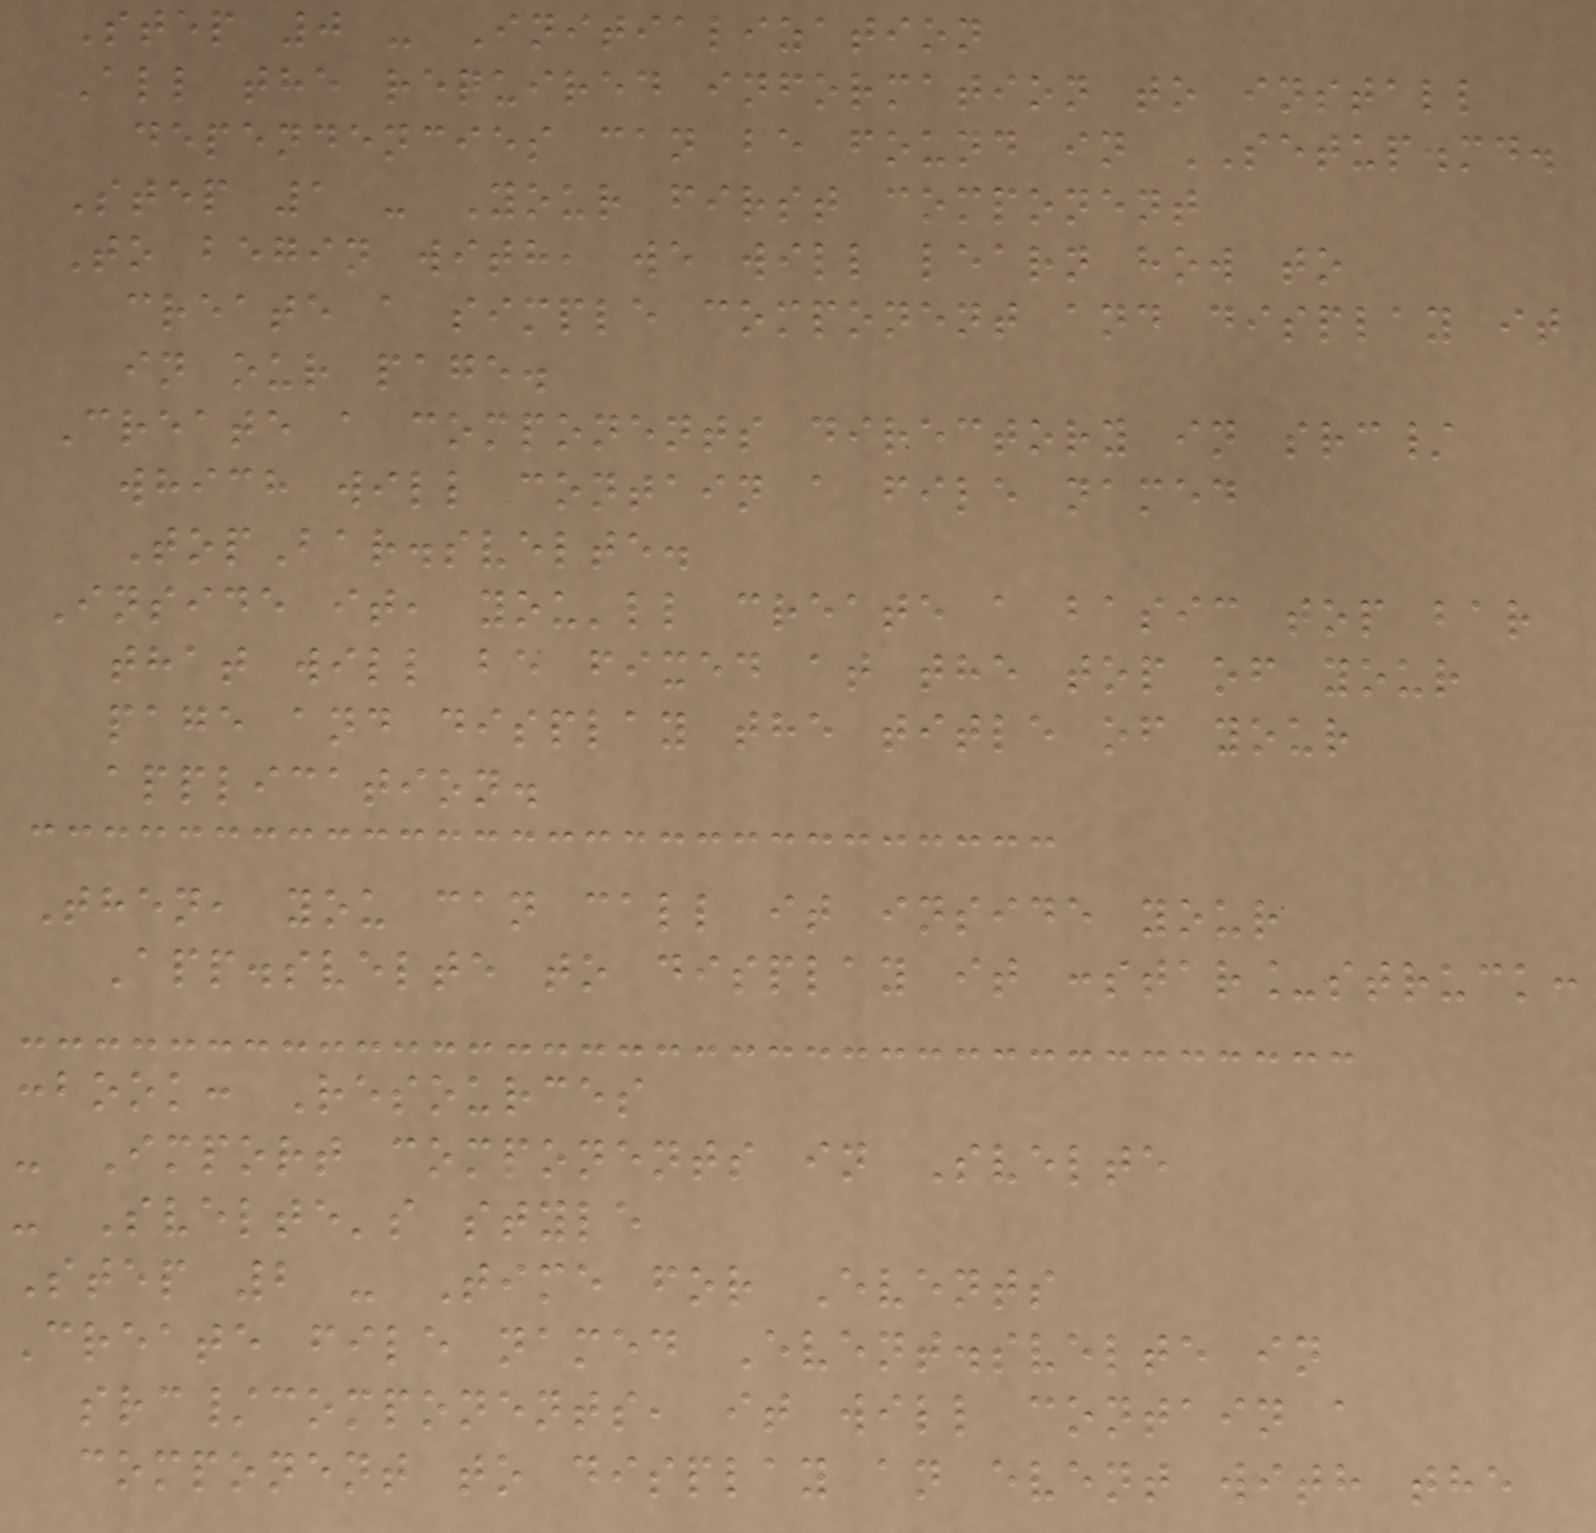Step 0 - Initialization
All the required information to install
dependencies can be found in SETUP.md.
Step 1 - Your first component
To begin with, we will learn how to
create a simple component and display it
in our page.
Create a components directory in src/
which will contain a file named
TopBar.svelte.
Inside it, you'll create a basic top bar
that will be fixed at the top of your
page and display the title of your
application.
Then, you can call it inside your
App.svelte to display it :star_struck:
:book: Resources
- Import components in Svelte
- Svelte's style
Step 2 - Time for Events
Create file named Event.svelte in
src/components, it will contain a
component to display an event with the
